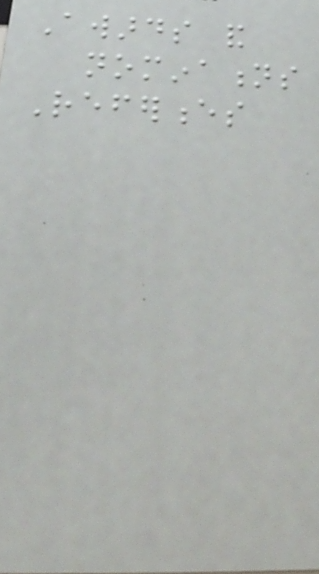Awards and
nominations
References
